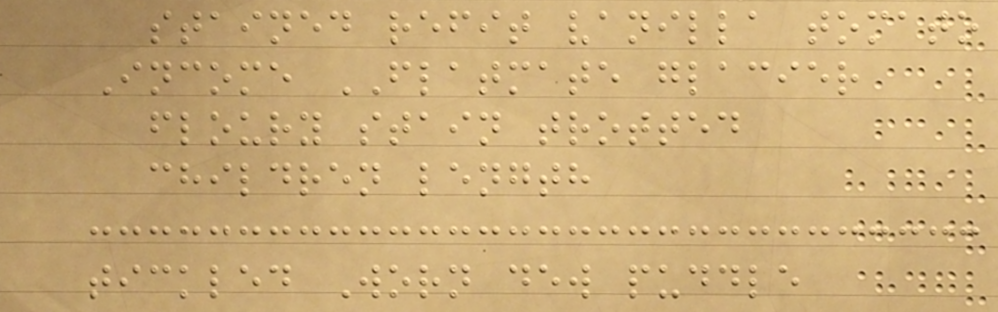stained refit vanilla tomato
Income FLATMATE glacier
floury stain trotted
children length
tickled Worn dew puddle
